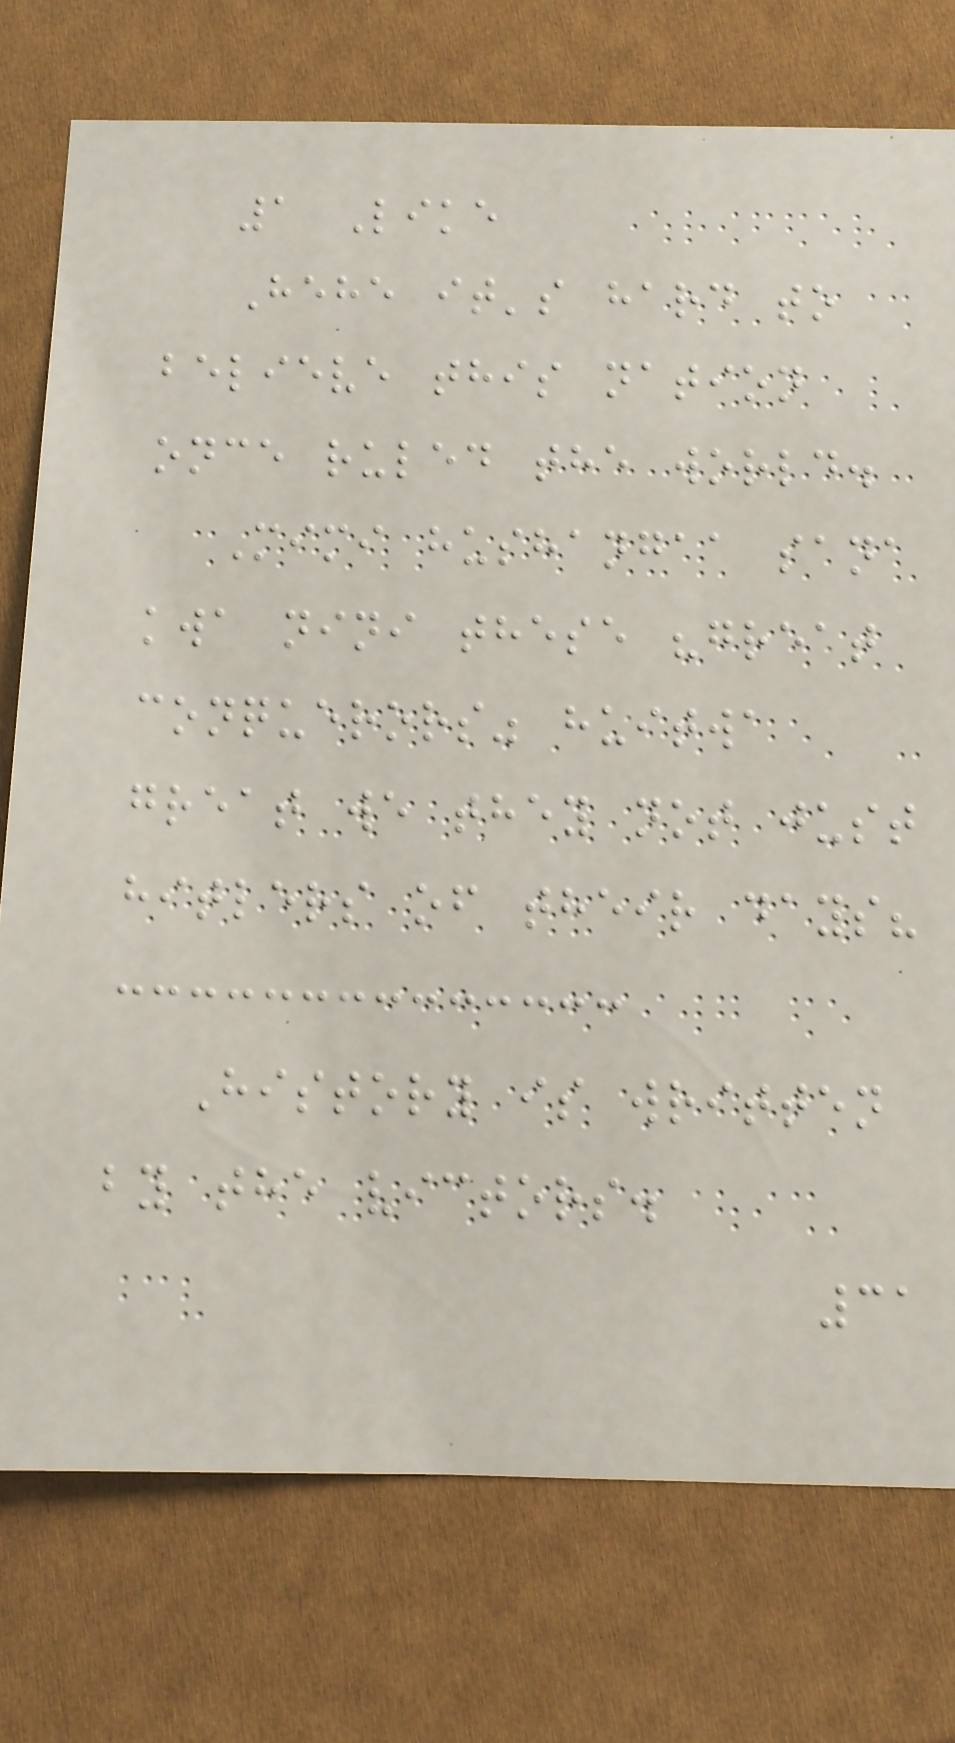1 Like
Hehe it's hard to
believe this nation
once ruled the world.
Mimi hushangaa sana
kwa nini these "great
conquerors" huitwa
great we they not just
hitlers of their days?
History is written
by the victors.
31
